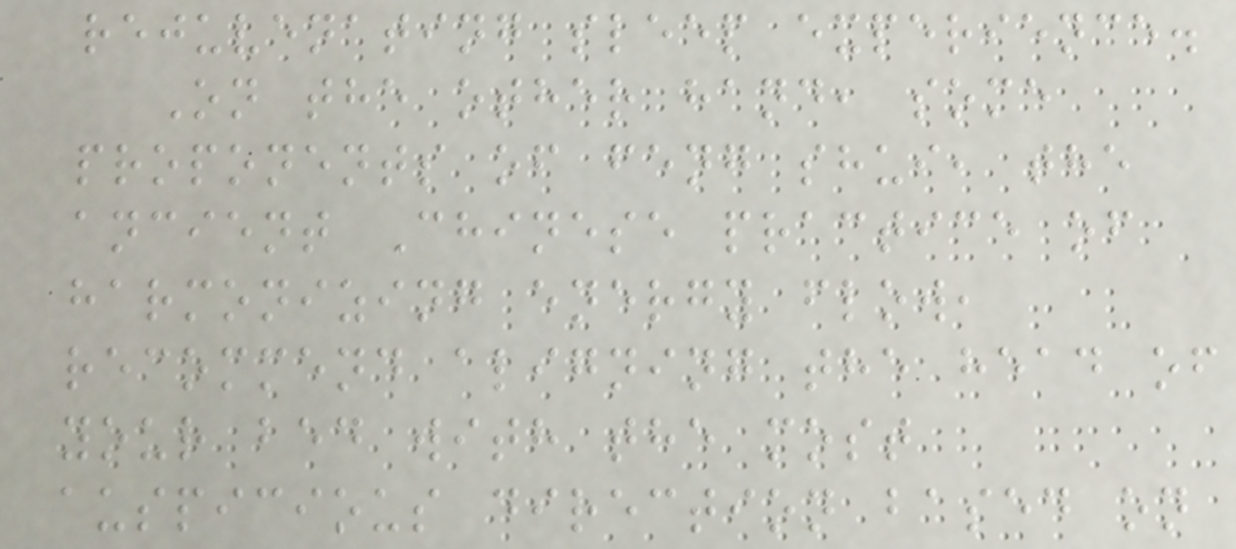rejuvenating sleep experience.
On the other hand, some
proponents of feng shui, the
ancient Chinese practice of
harmonizing energy flow,
recommend aligning the head of
your bed with the most
auspicious direction based on
